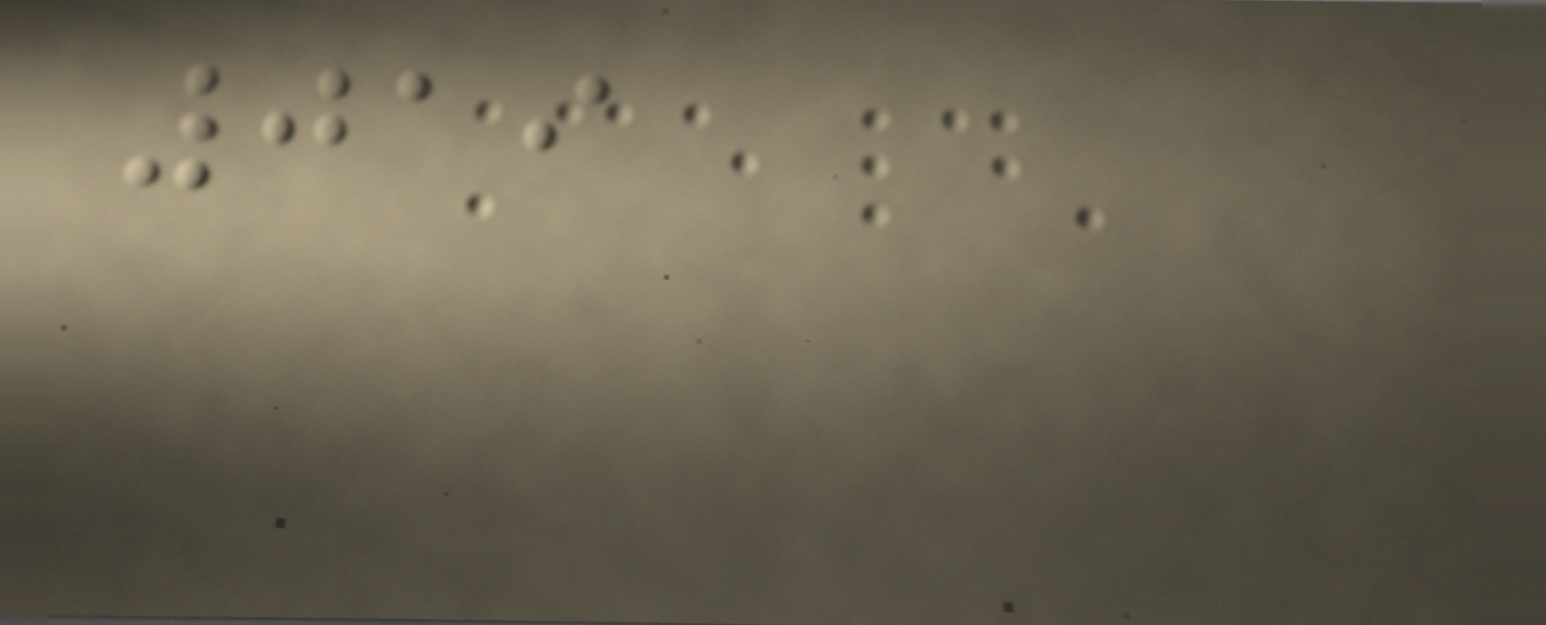019
